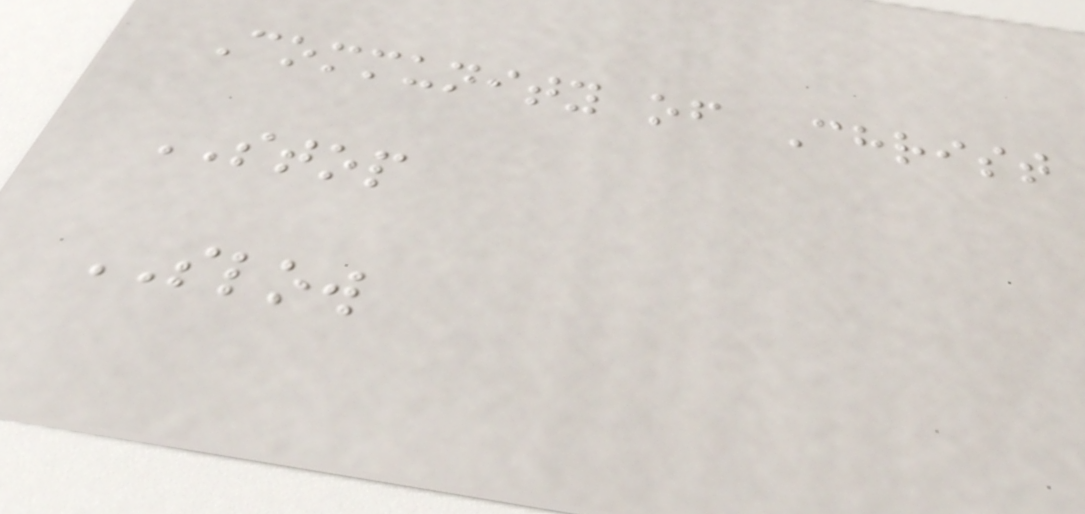Community of Christ
STOP
SLOW
